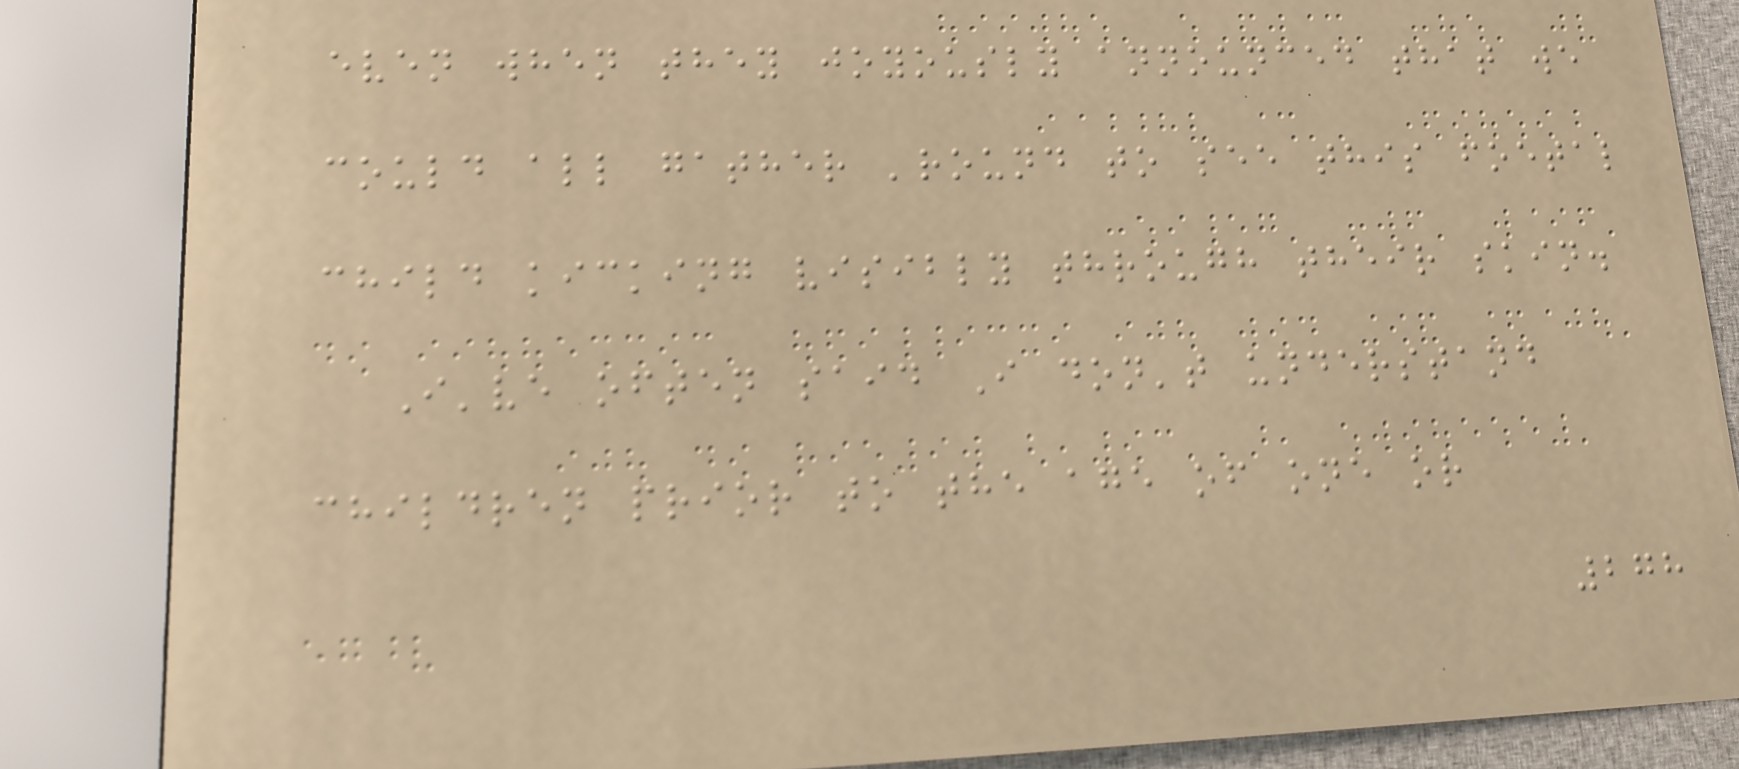even when they joyously announced that we
could all gather 'round to see this foetal
child kicking visibly through their skin.
I've often said I don't understand
children prior to the age of one or
278
